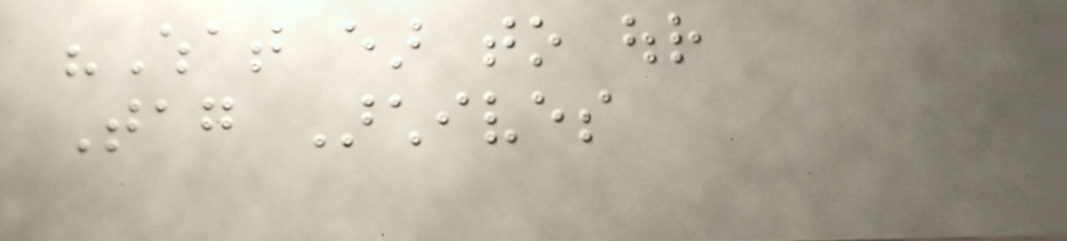"What ear to our
Tag Archives
